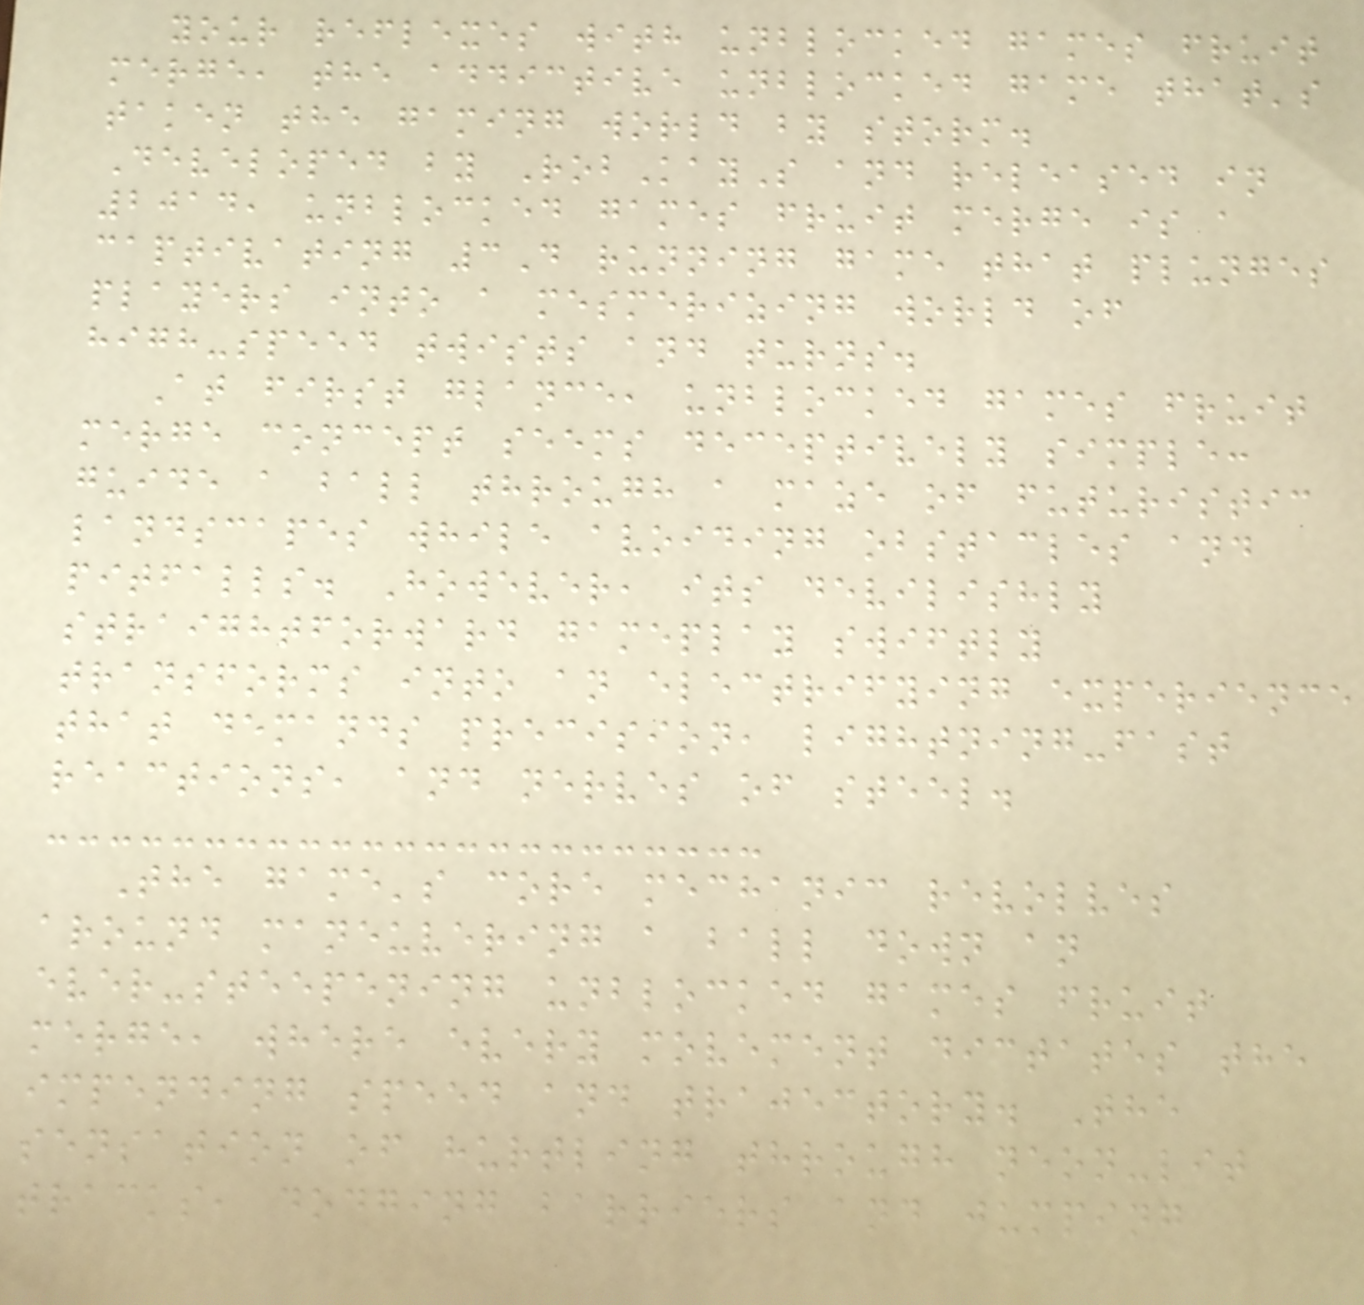your reflexes with unblocked games fruit
merge, the addictive unblocked game that's
taken the gaming world by storm.
Developed by RobKayS and released in
2014, unblocked games fruit merge is a
captivating 3D running game that plunges
players into a mesmerizing world of
high-speed twists and turns.
At first glance, unblocked games fruit
merge concept seems deceptively simple:
guide a ball through a maze of futuristic
landscapes while avoiding obstacles and
pitfalls. However, its devilishly
straightforward gameplay swiftly
transforms into an electrifying experience
that demands precision, lightning-fast
reactions, and nerves of steel.
The game's core mechanic revolves
around maneuvering a ball down an
ever-steepening unblocked games fruit
merge, where every movement dictates the
impending speed and trajectory. The
sensation of hurtling through neon-lit
tracks, dodging barriers and jumping
